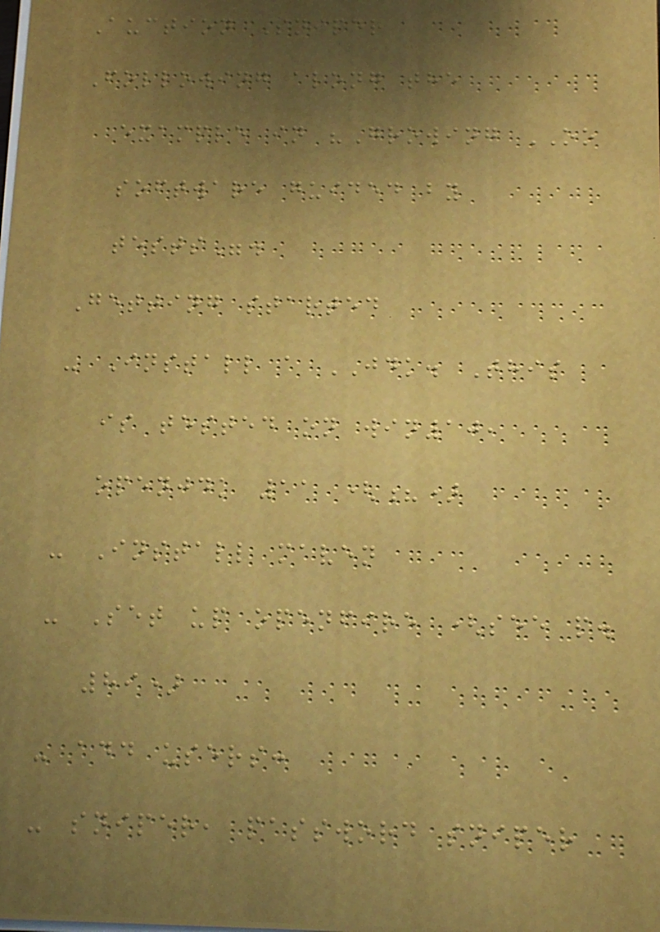Auction Sniper
Following along the
example in "Growing OO
software guided by
tests".
Getting started
- Install a JDK. This
is tested on win10,
openjdk 11 (?)
- Install maven
- Set up openfire (see p.
89)
- add users:
- sniper, password sniper
